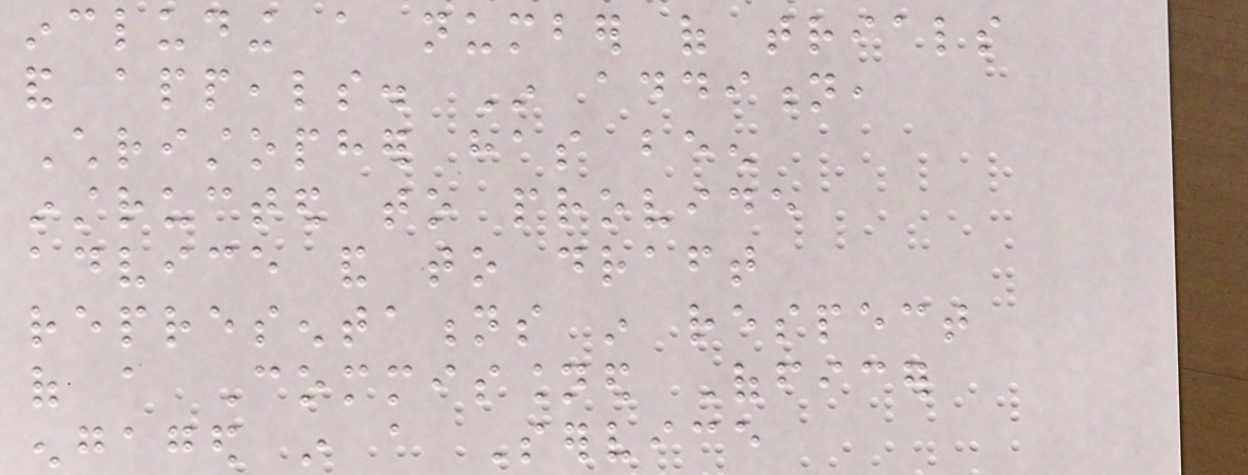including a number of trials
and appeals. In addition,
Christopher has been
instructed to provide
advice and to draft
representations in respect
of a Commissioned Officer
engaged in a Service
